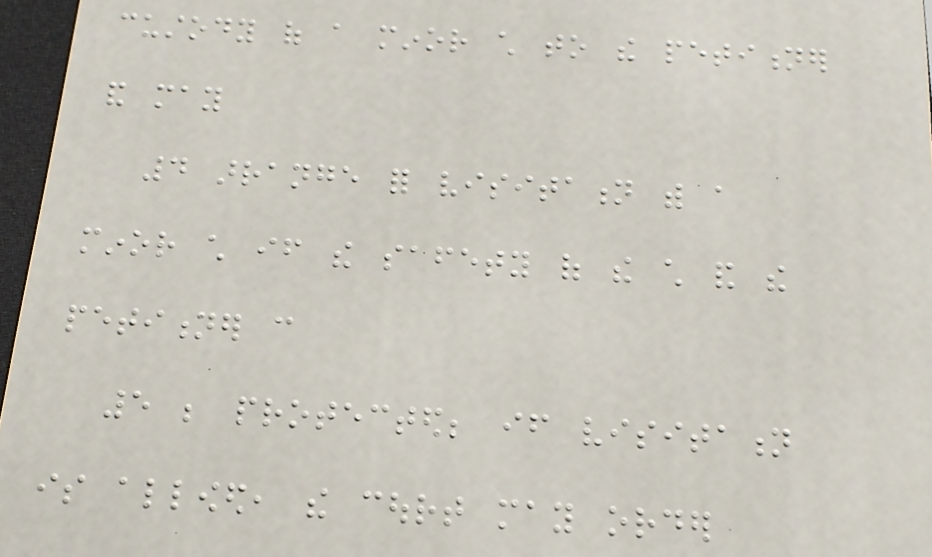custody of a minor child to the petitioner
and may
4 arrange for visitation with a
minor child if the safety of the child and the
petitioner can
5 be protected; if visitation
is allowed, the court may order
